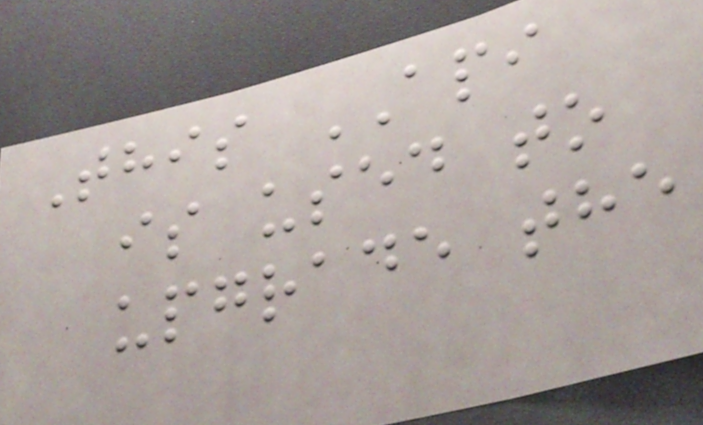This API
is used to
upgrade the
